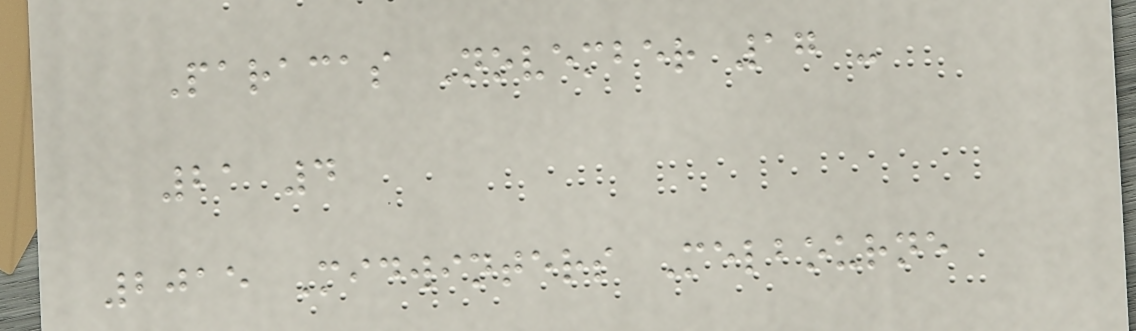Paracas November 17 -
21 4
2015 Midwinters Melbourne
